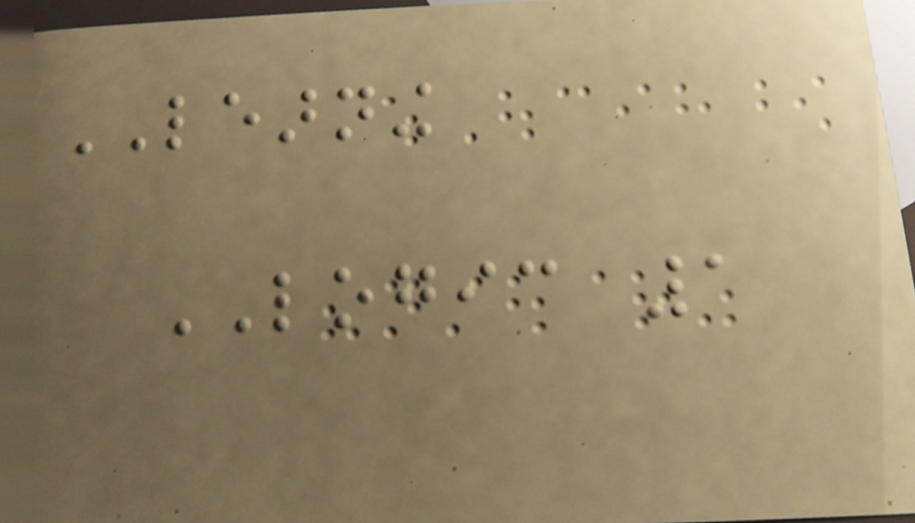LEARNING
LOGIC 1
